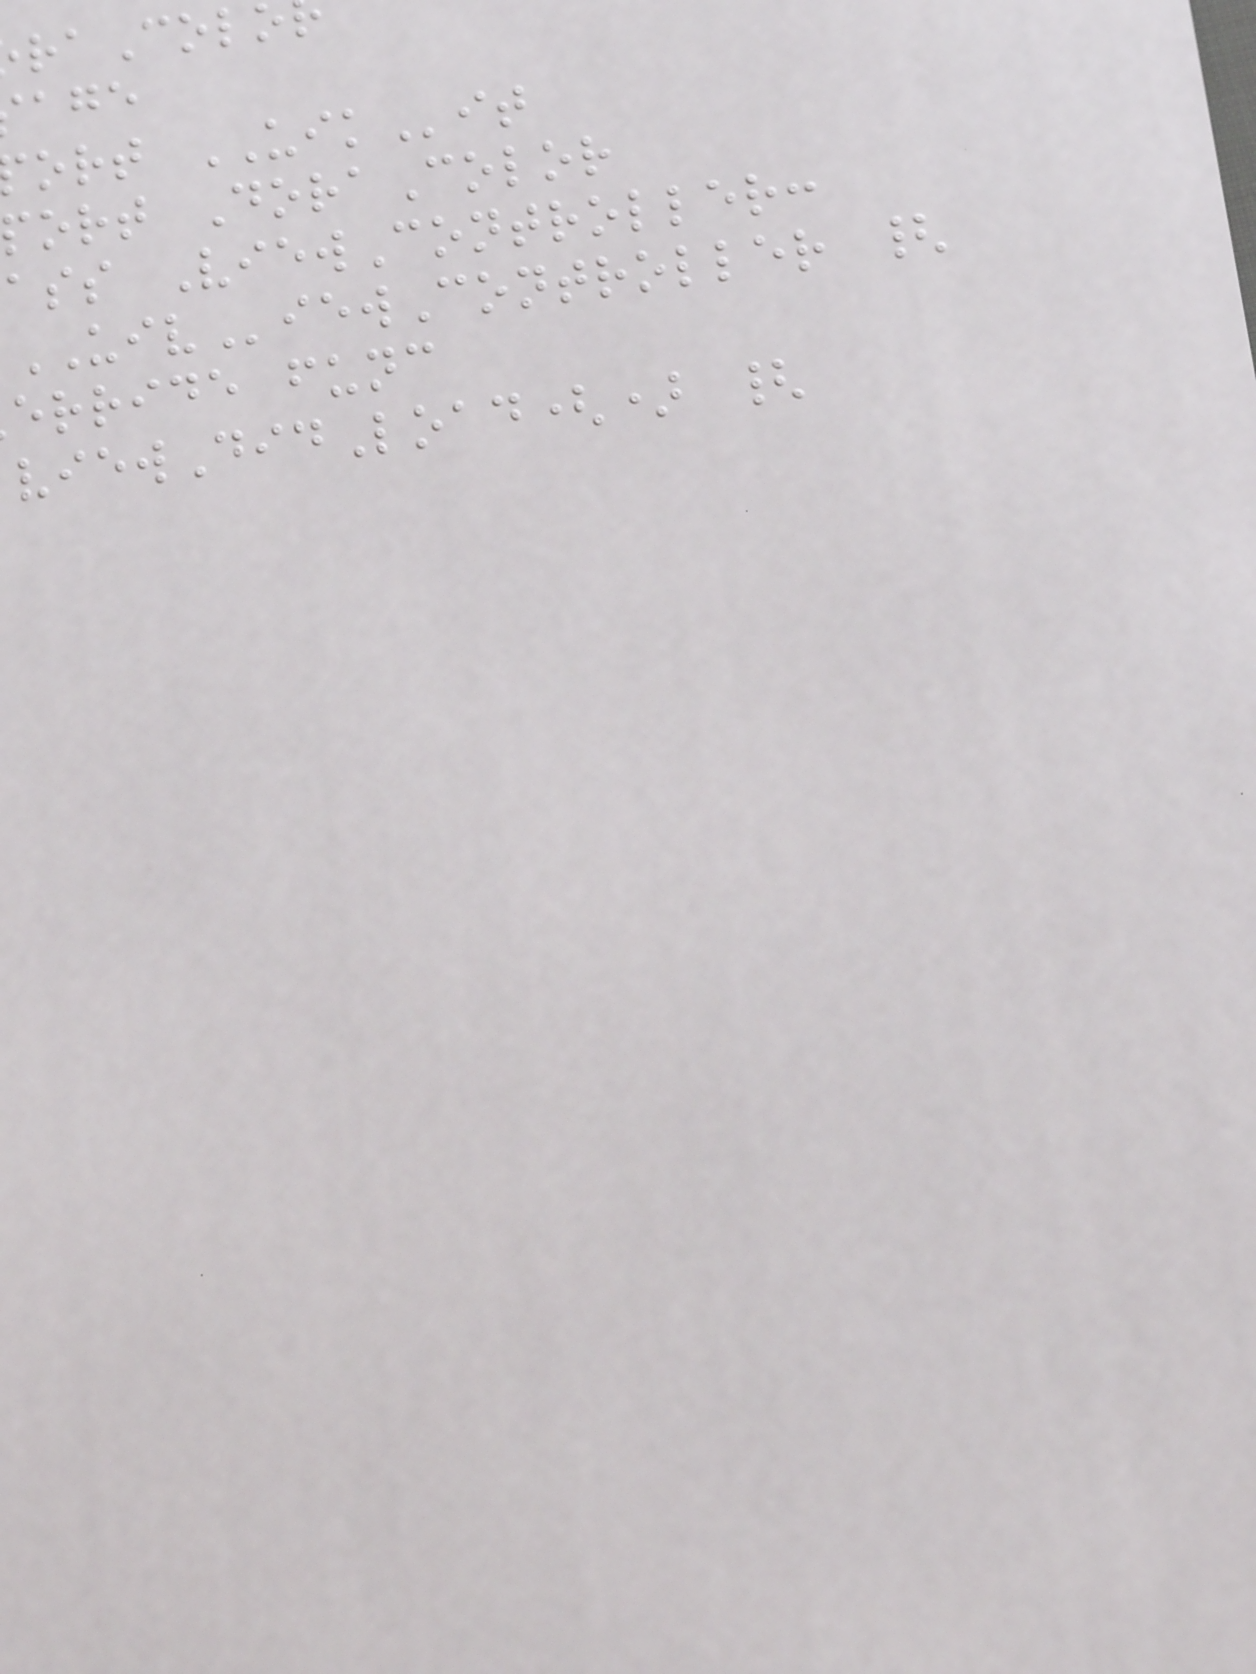ort UIKit
port DoraColor
ass ViewController:
UIViewController {
erride func
viewDidLoad() {
